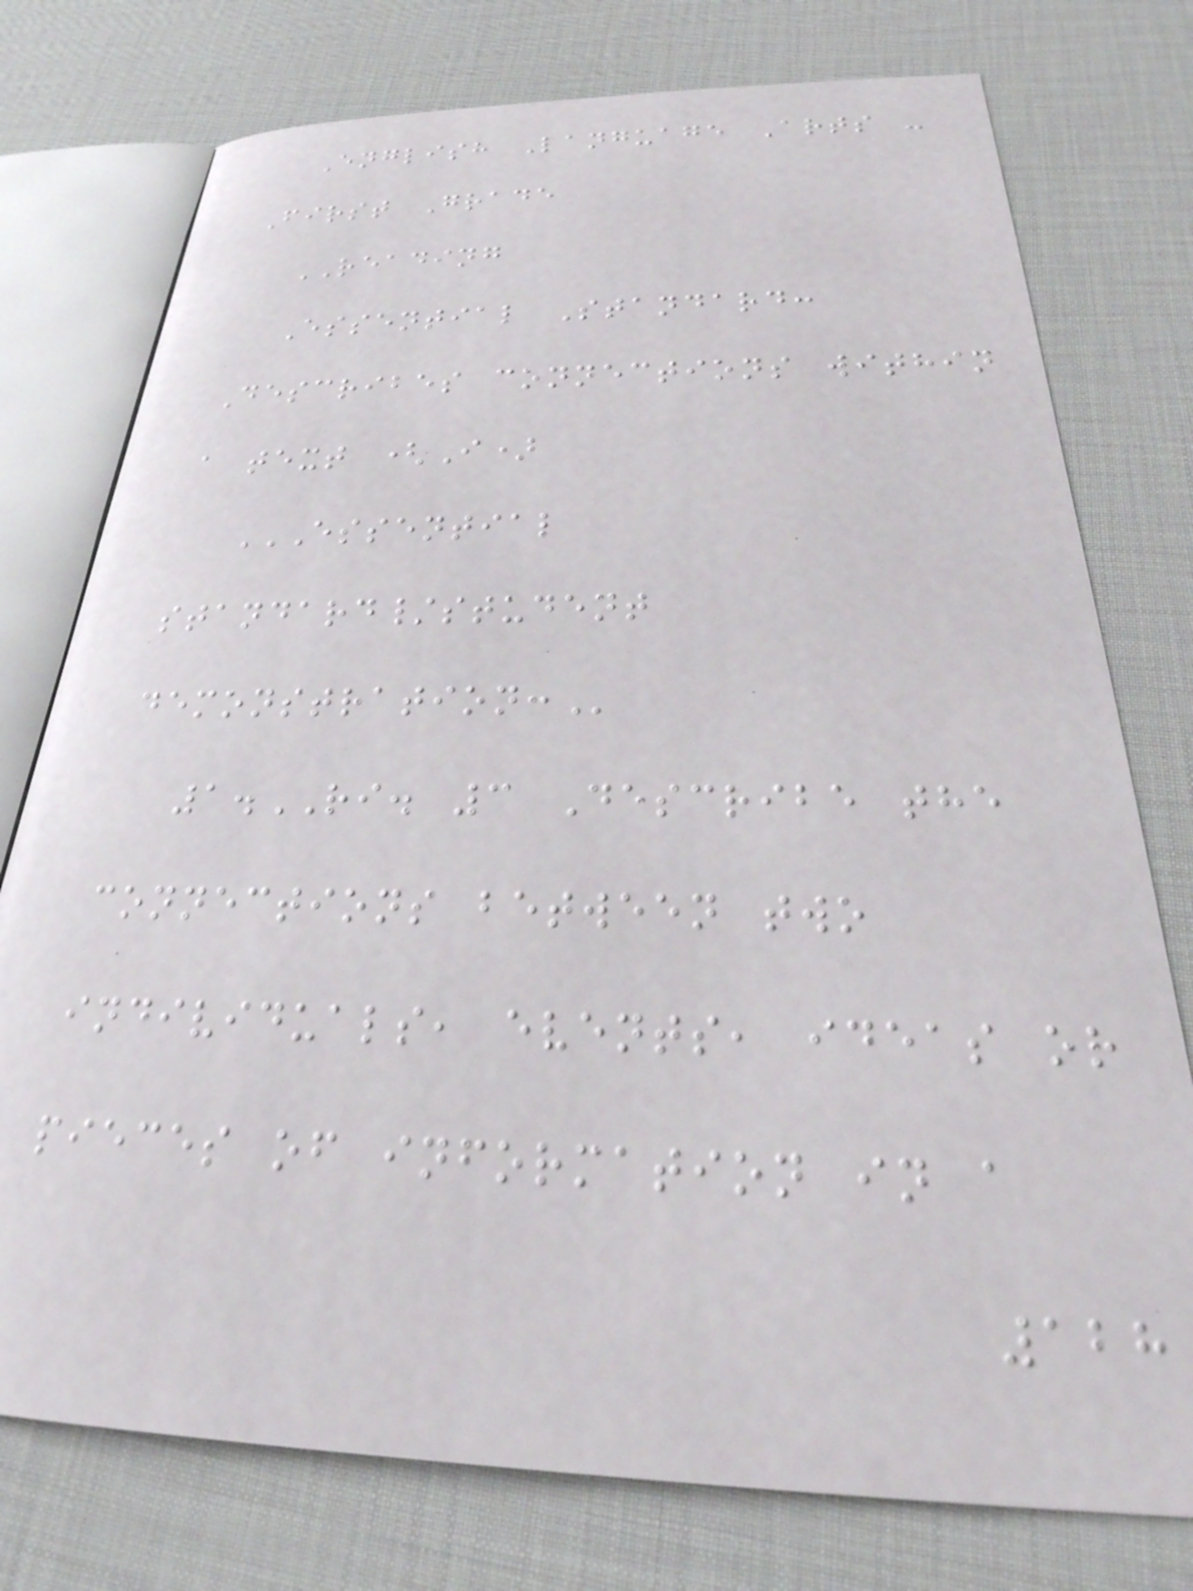English Language Arts -
First Grade
READING
Essential Standard:
Describes connections within
a text (I)
ESSENTIAL
STANDARD/STUDENT
DEMONSTRATION:
1.RI. 3 Describe the
connections between two
individuals, events, ideas or
pieces of information in a
128
